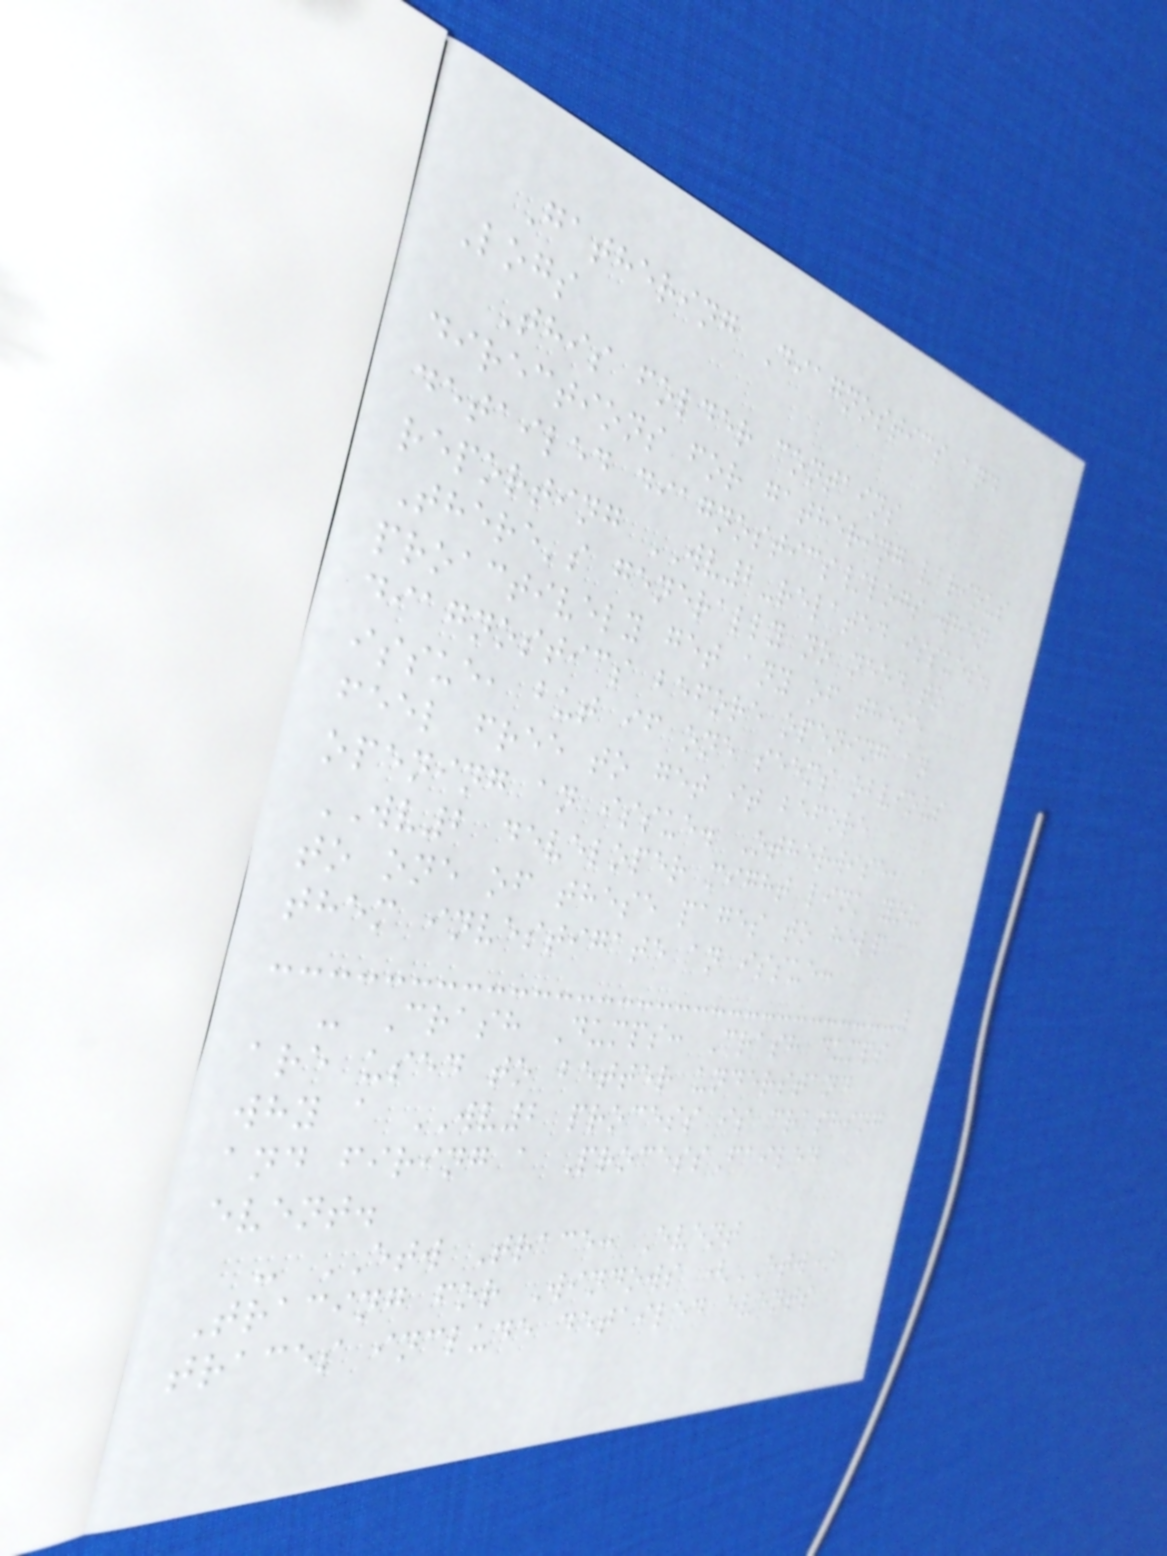Gathering Diagnostics and
Logs
This folder contains
directions for gathering various
detailed diagnostics/logs when
reporting WV2-related issues.
There's generally no need to
proactively get any of these
diagnostics before opening an
issue, but if one seems obvious
feel free to get it before
opening an issue. Otherwise, a
WV2 developer might link you
to one of these pages to help
them investigate an issue:
- Crash Dumps: Crash dumps
are used to better understand
why a WV2 process is crashing
and firing a ProcessFailed
event.
- ETW Trace: Event
Tracing for Windows (ETW)
traces include detailed events
